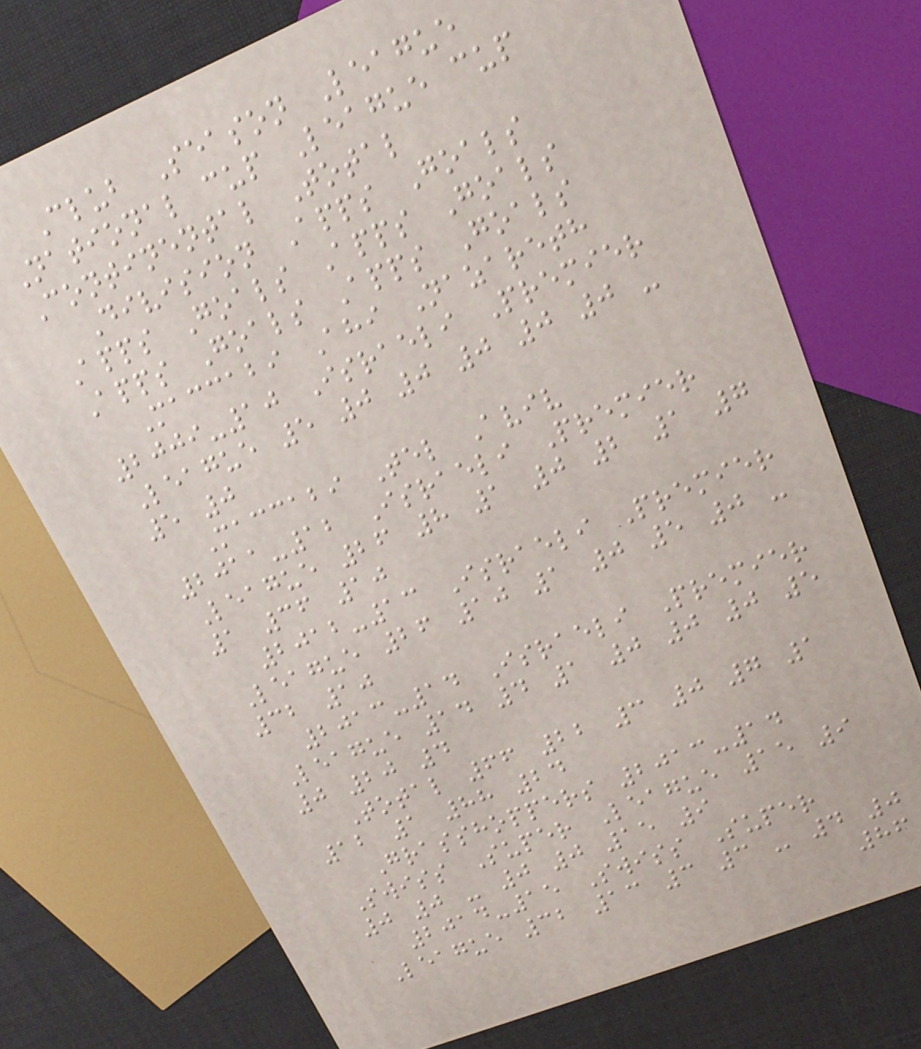Club Season League
National cup League cup
Continental Total
Division Apps Goals
Apps Goals Apps Goals
Apps Goals Apps Goals
Maccabi Ahi Nazareth
2009-10 Israeli Premier
League 5 0 0 0 0 0 -
5 0
Maccabi Tel Aviv
2011-12 Israeli Premier
League 26 8 1 0 2 1 7
1 36 10
2012-13 Israeli Premier
League 26 10 1 0 5 0 -
32 10
2013-14 Israeli Premier
League 14 4 1 0 0 0 5
0 20 4
Total 66 22 3 0 7 1
12 1 88 24
Grasshoppers 2013-14
Swiss Super League 15 9
0 0 - 0 0 15 9
2014-15 Swiss Super
League 32 13 3 3 - 4 0
86
